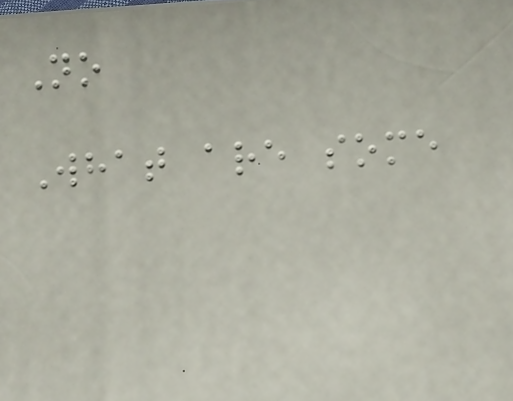No
What are some
